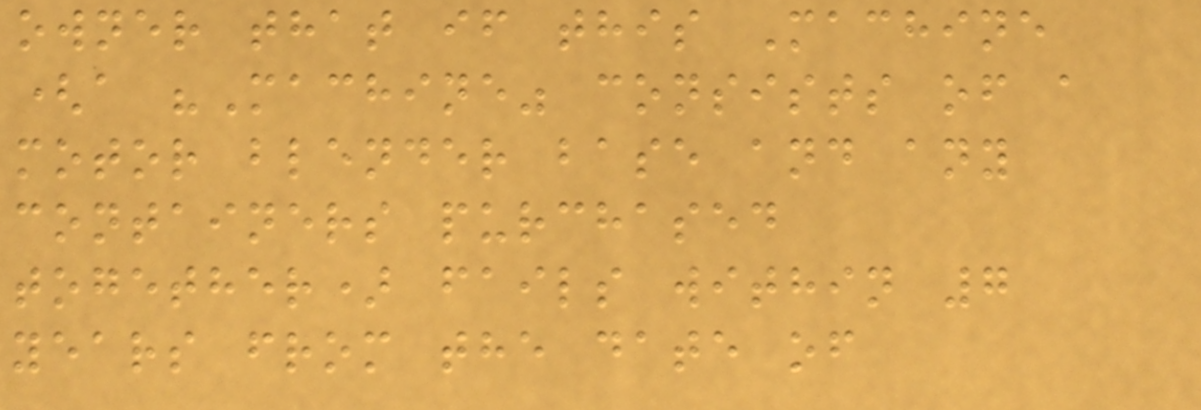owner that if this Machine
(a "Machine" consists of a
motor blender base and any
containers purchased
together) fails within 7
years from the date of
